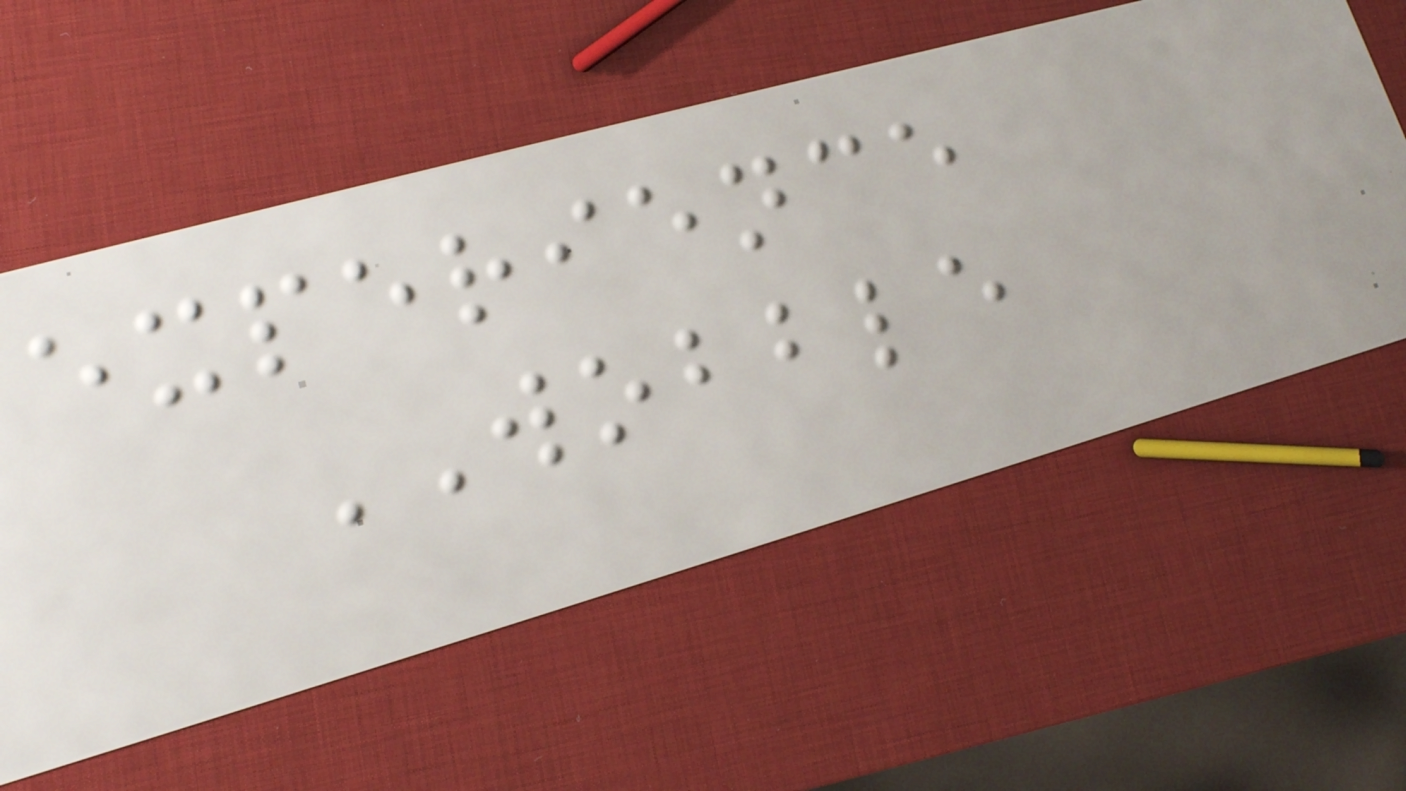experience
WOBBLE
